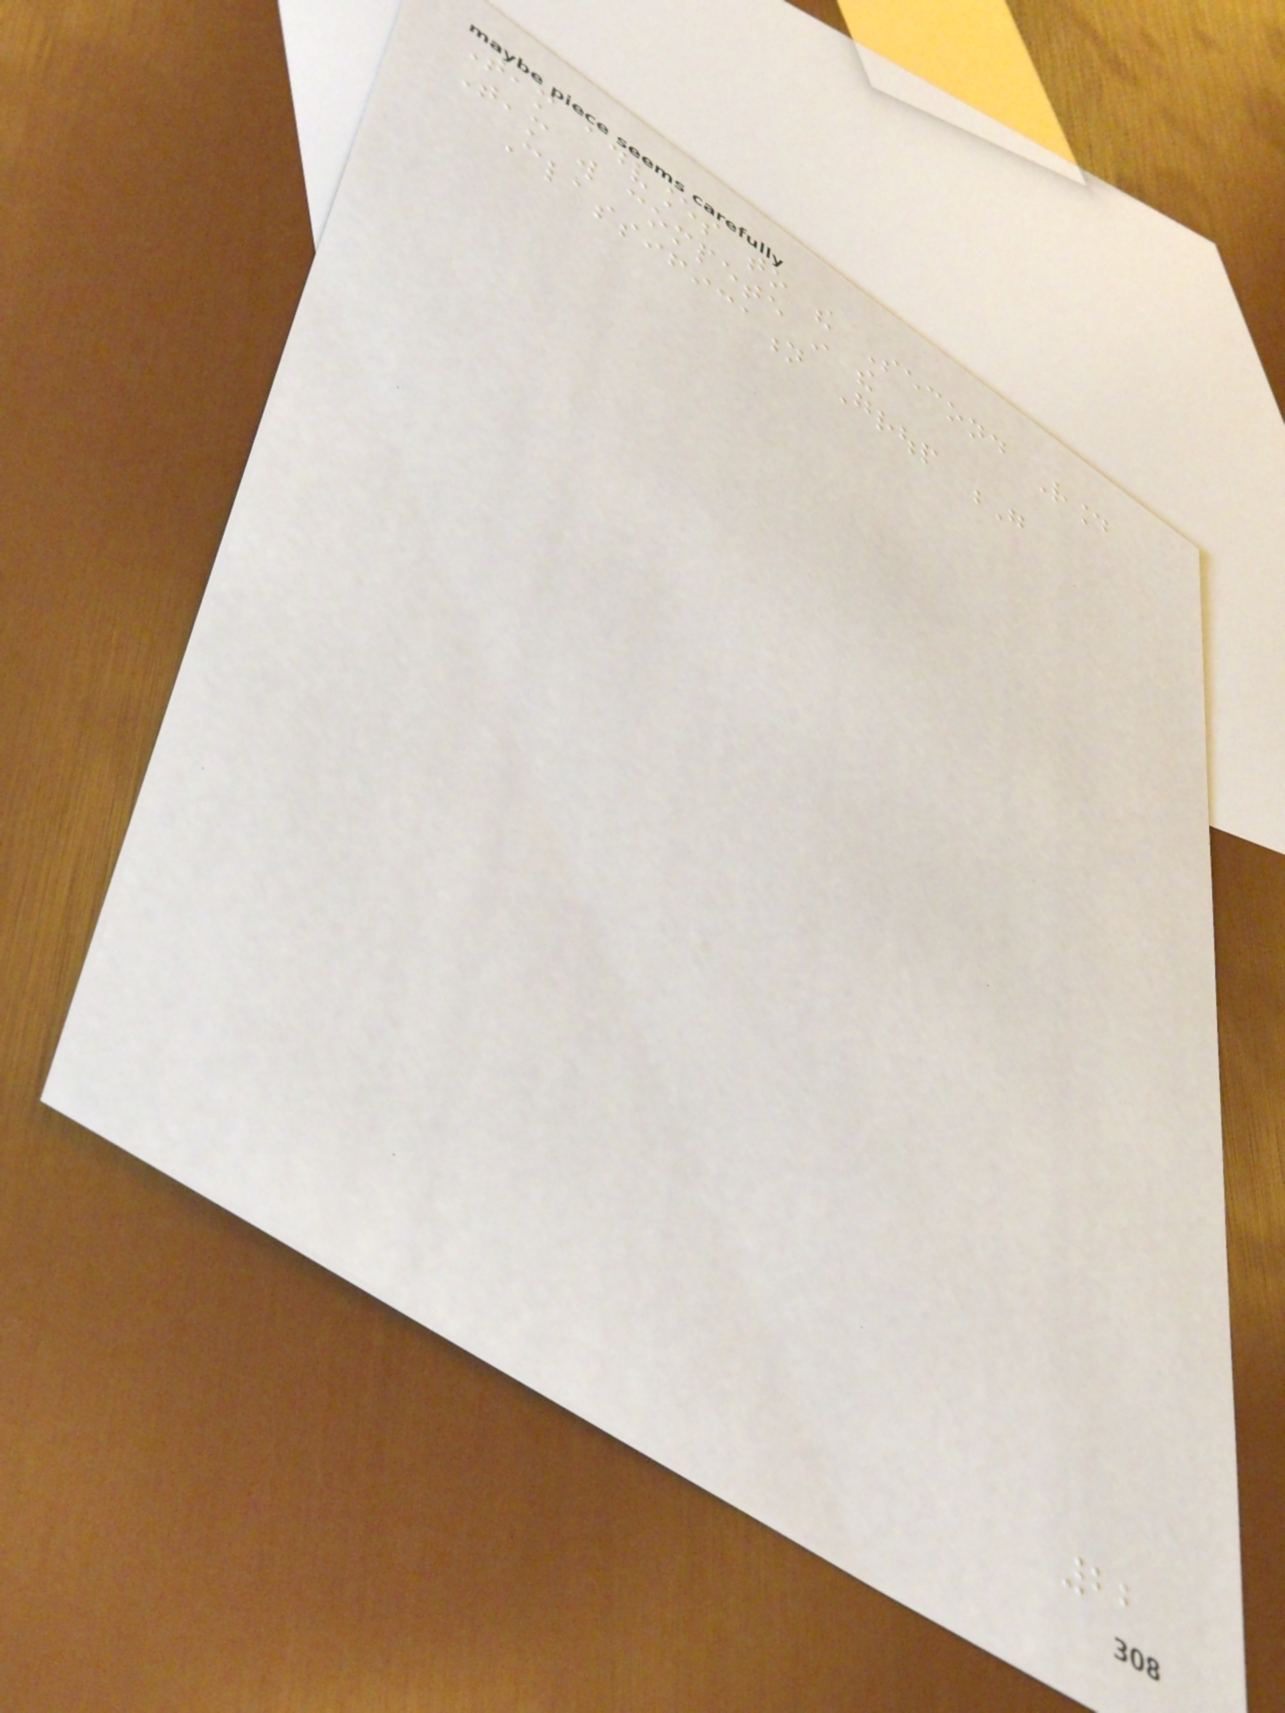Team advances to the Second Round
Team will compete in the
Classification Group G
22
